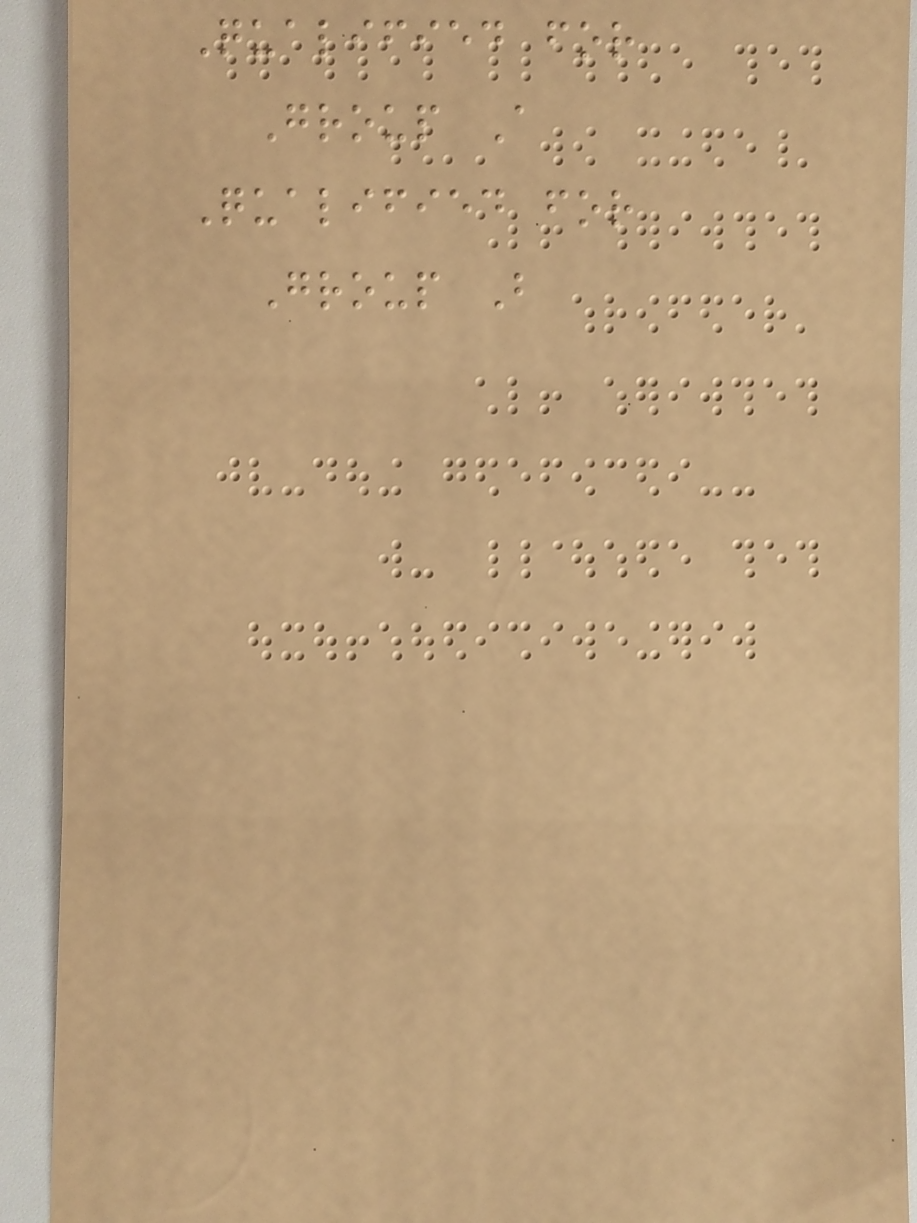Qualified for
Group A
Qualified for
Group B
